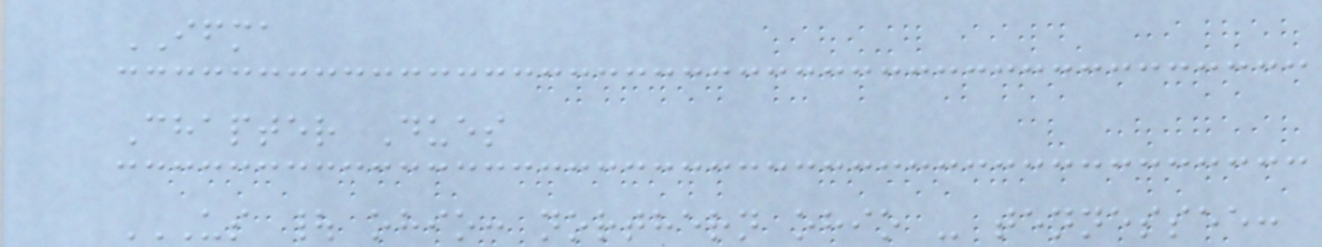IFMA
Chapter Dues
US | OHIO: NORTHERN OHIO - TENNESSEE:
